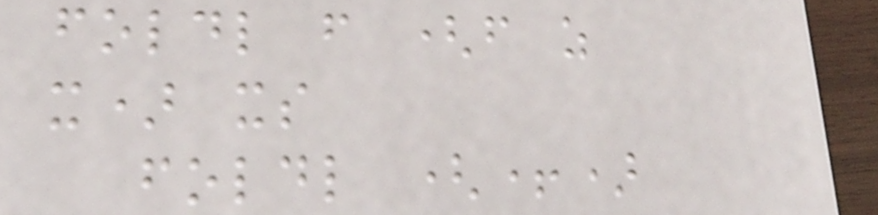foldl f (f z
x) xs
foldl (+)
